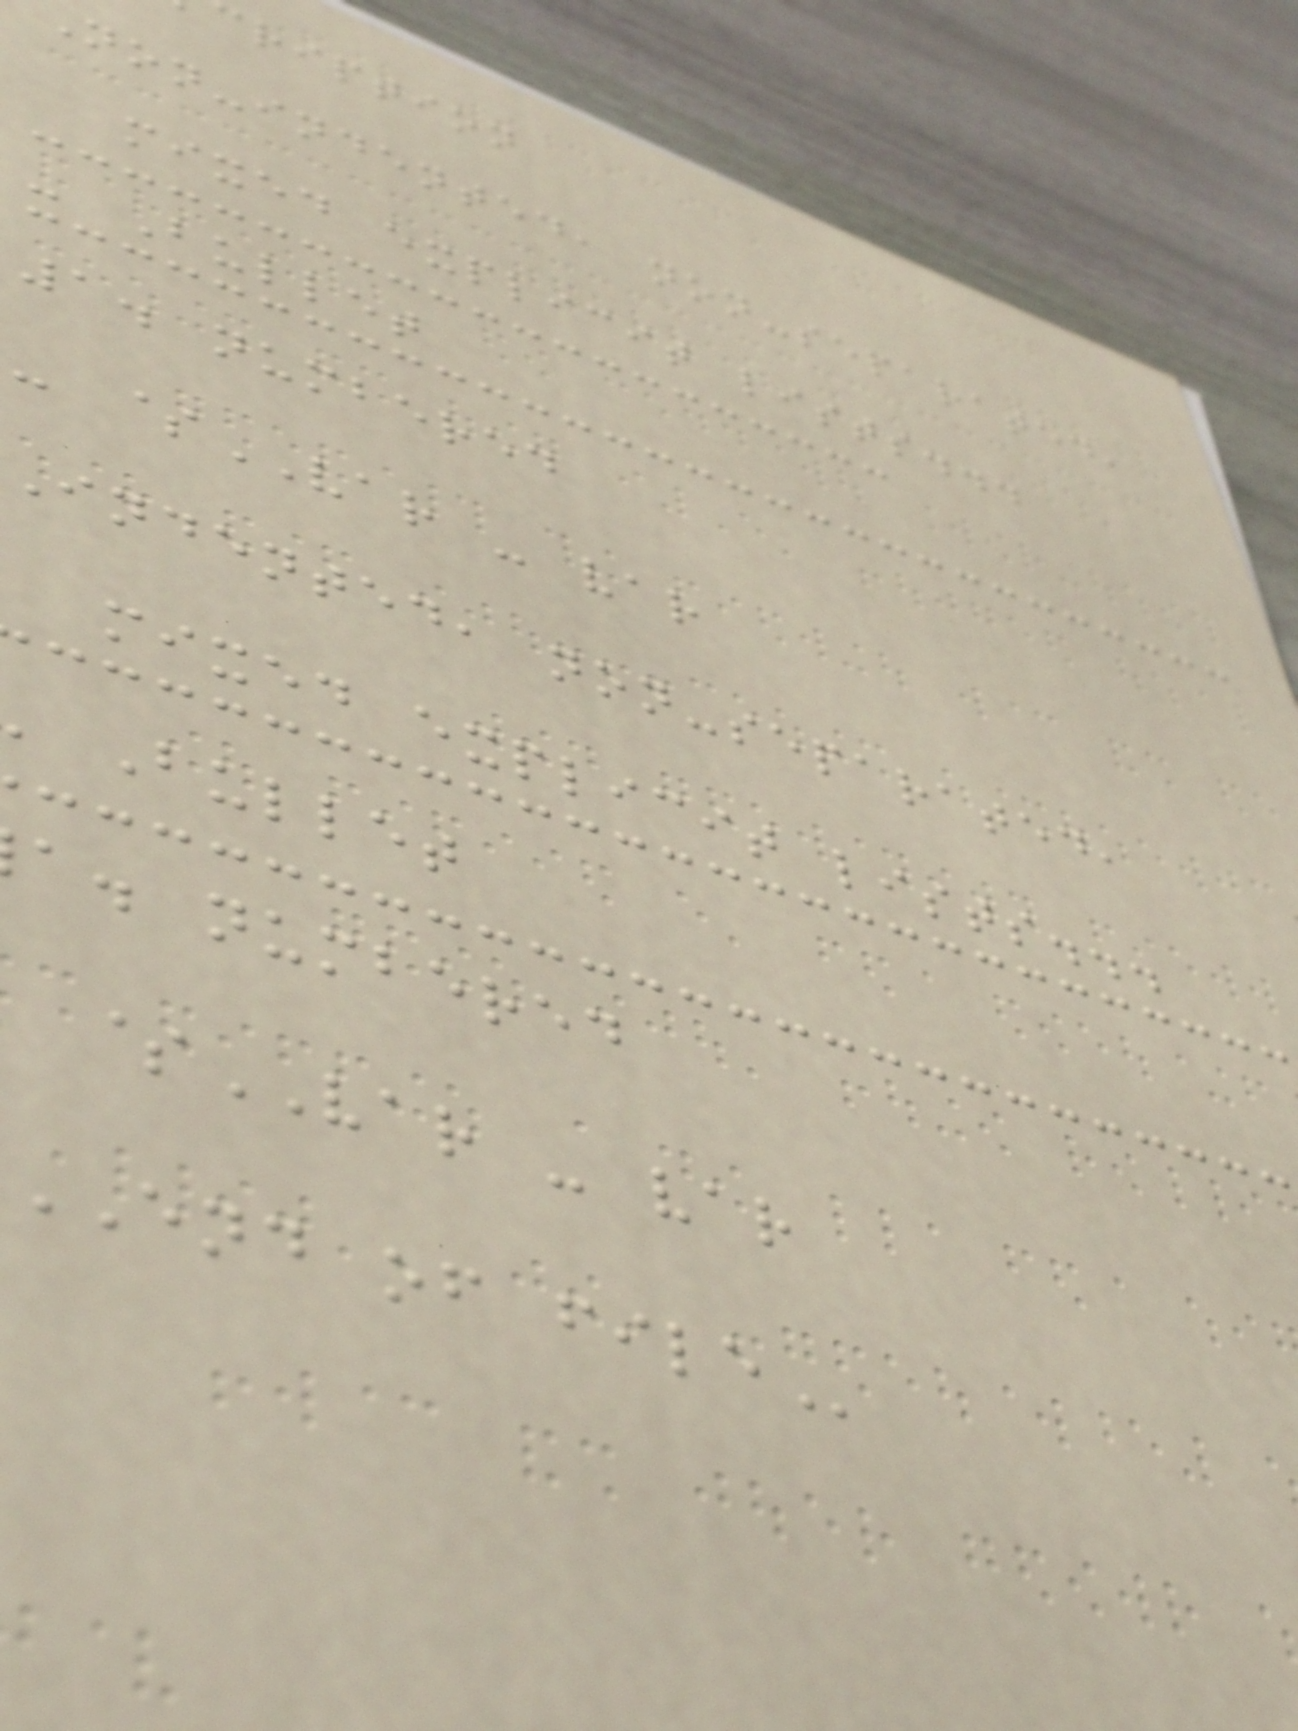ription
non-indented, non-separated,
mixed explicit lists...
- Bullet
1. numbered
- $VAR - var
Indented, non-separated,
mixed explicit lists...
Bullet
a. numbered
$VAR - var
END of
